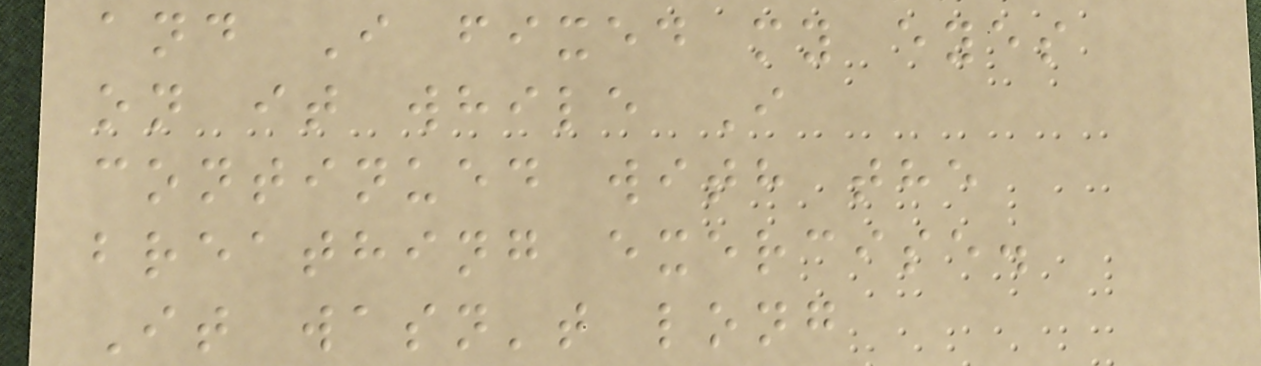and I fixed my eyes
on it while I
continued with the
breathing exercise.
It wasn't long
